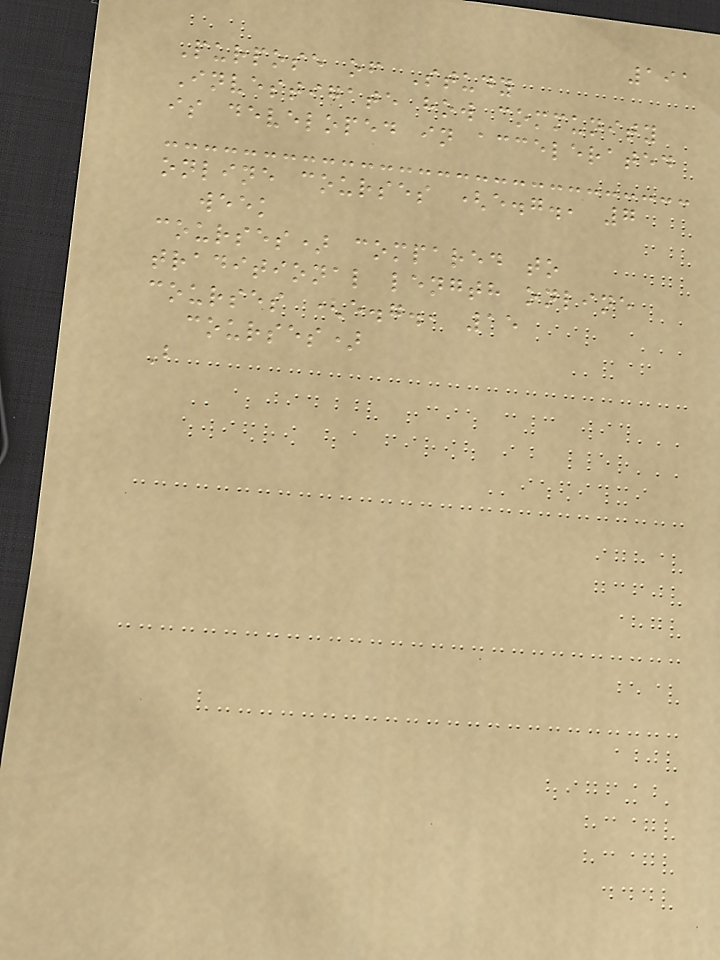191
Purpose of Study
Investigate how community
is developed in accelerated
online courses (e.g., 7
week
courses) compared to
traditional length online
courses (e.g., 15
courses)
B
